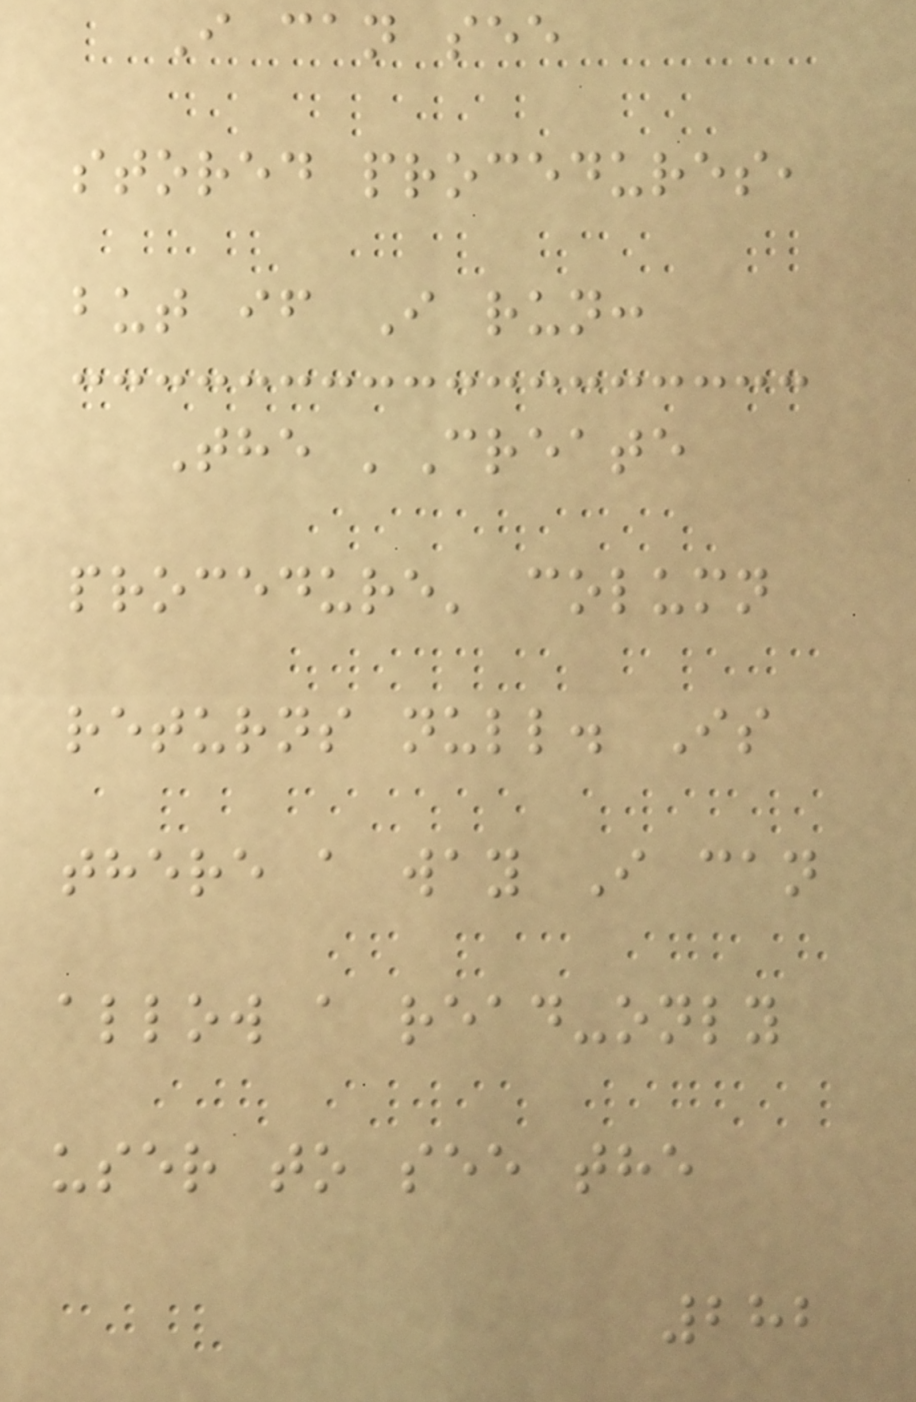I can see
stored procedures,
but if I run:
The 'Create
procedure' column
returns null. Is
there a way I can
allow a read-only
user to see the
282
